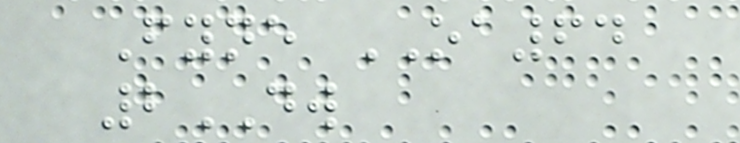Fyne OA64
2DW
